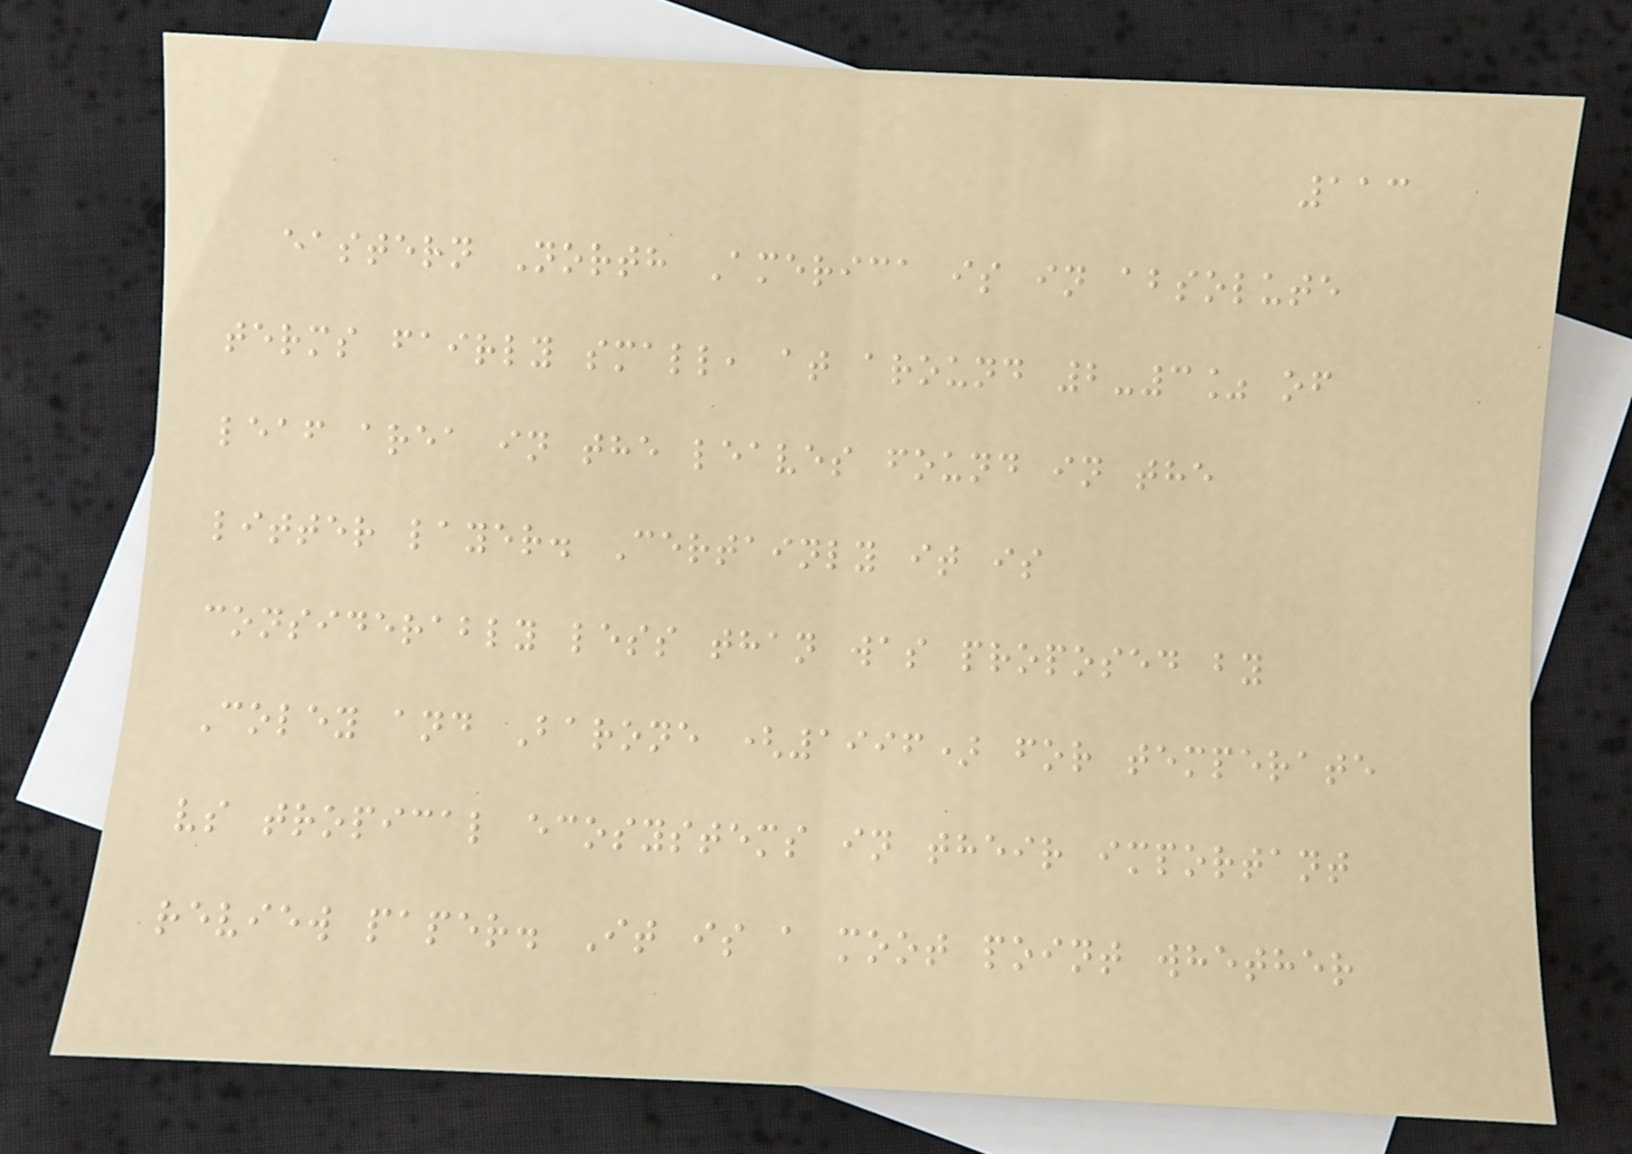113
eastern North America is in absolute
terms fairly small, at around 2-3% of
leaf area in the leaves found in the
litter layer. Certainly it is
considerably less than was proposed by
Coley and Barone (1996) for temperate
vs tropical ecosystems in their important
review paper. It is a moot point whether
